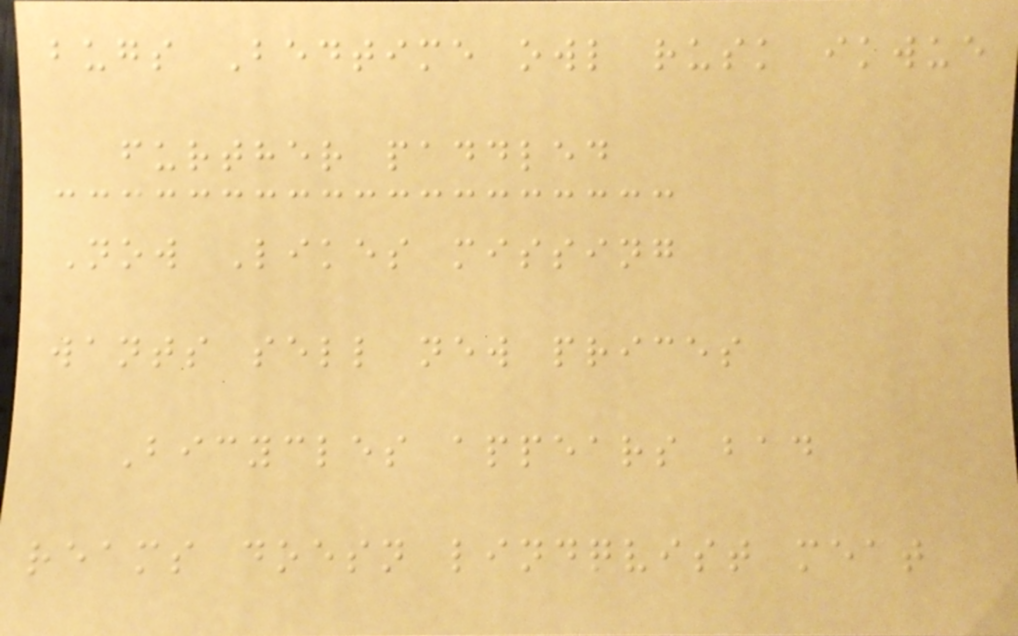bugs Bedtime owl rusk ikwue
further paddled
Now Likes missing
wants sell new prices
Bicycles appears bad
reams doesn lindqvist meat
